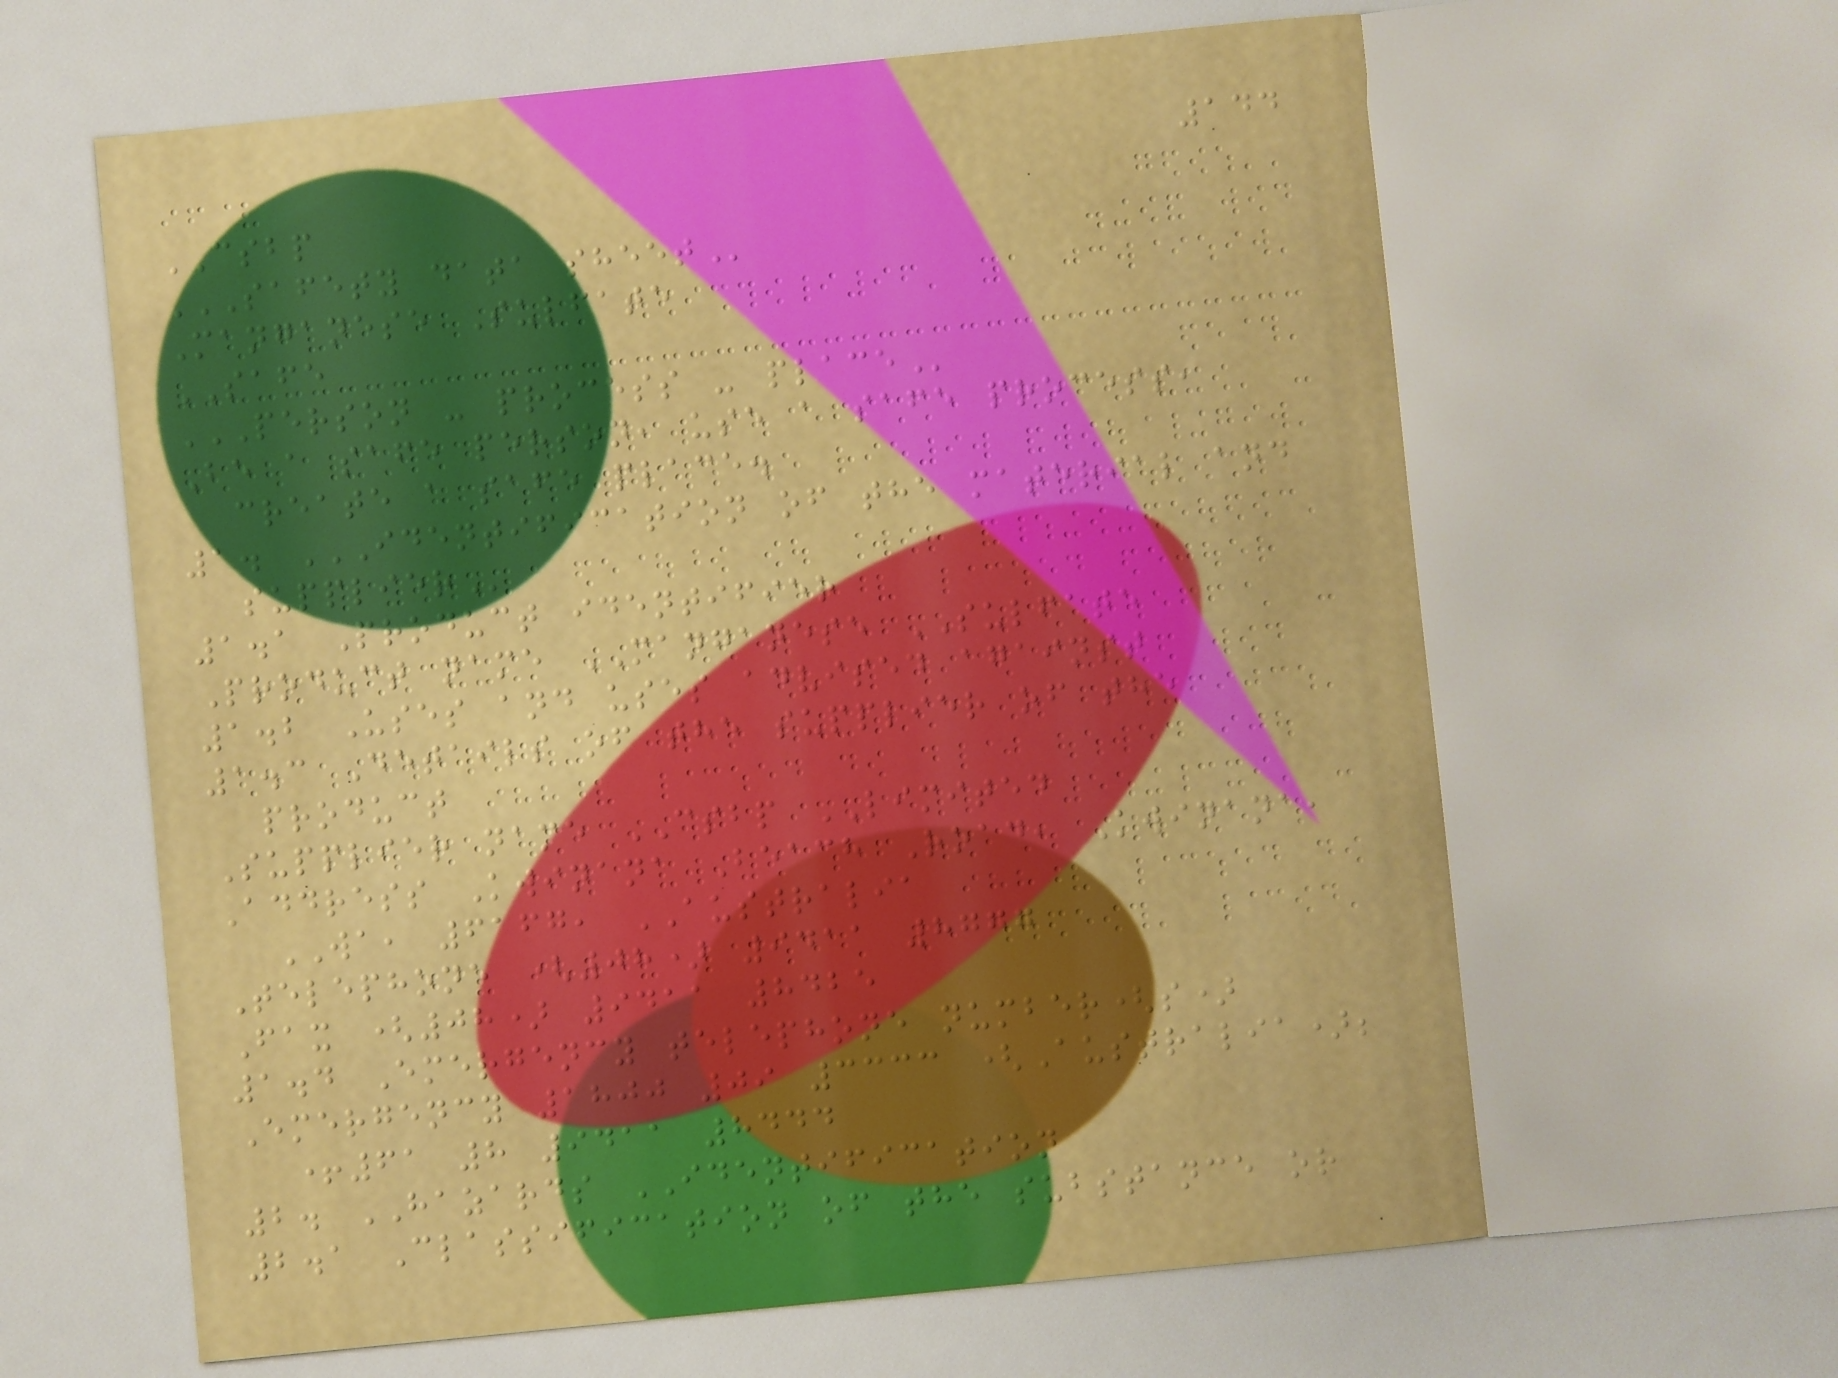144
CSBP
SAFETY DATA SHEET
Manganese Sulfate
SAFE
PERSON - PROCESS - PLACE
Be a safe person, use a safe process,
create a safe place.
1. IDENTIFICATION OF THE MATERIAL AND
SUPPLIER
1.1 Product identifier
Product name MANGANESE SULFATE
1.2 Uses and uses advised against
1.3 Details of the supplier of the
product
Supplier name CSBP LIMITED
Address Kwinana Beach Road, Kwinana,
WA, 6167, AUSTRALIA
Telephone (08) 9411 8777
Fax (08) 9411 8425
1.4 Emergency telephone number(s)
Emergency 1800 09 3333 (Australia);
+61 8 9411 8444
2. HAZARDS IDENTIFICATION
2.1 Classification of the substance or
